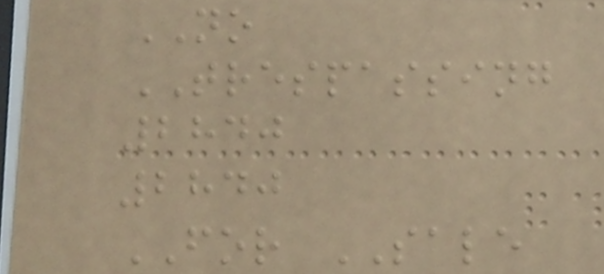NO
TRESPASSING
2840
2840
FOR SALE
